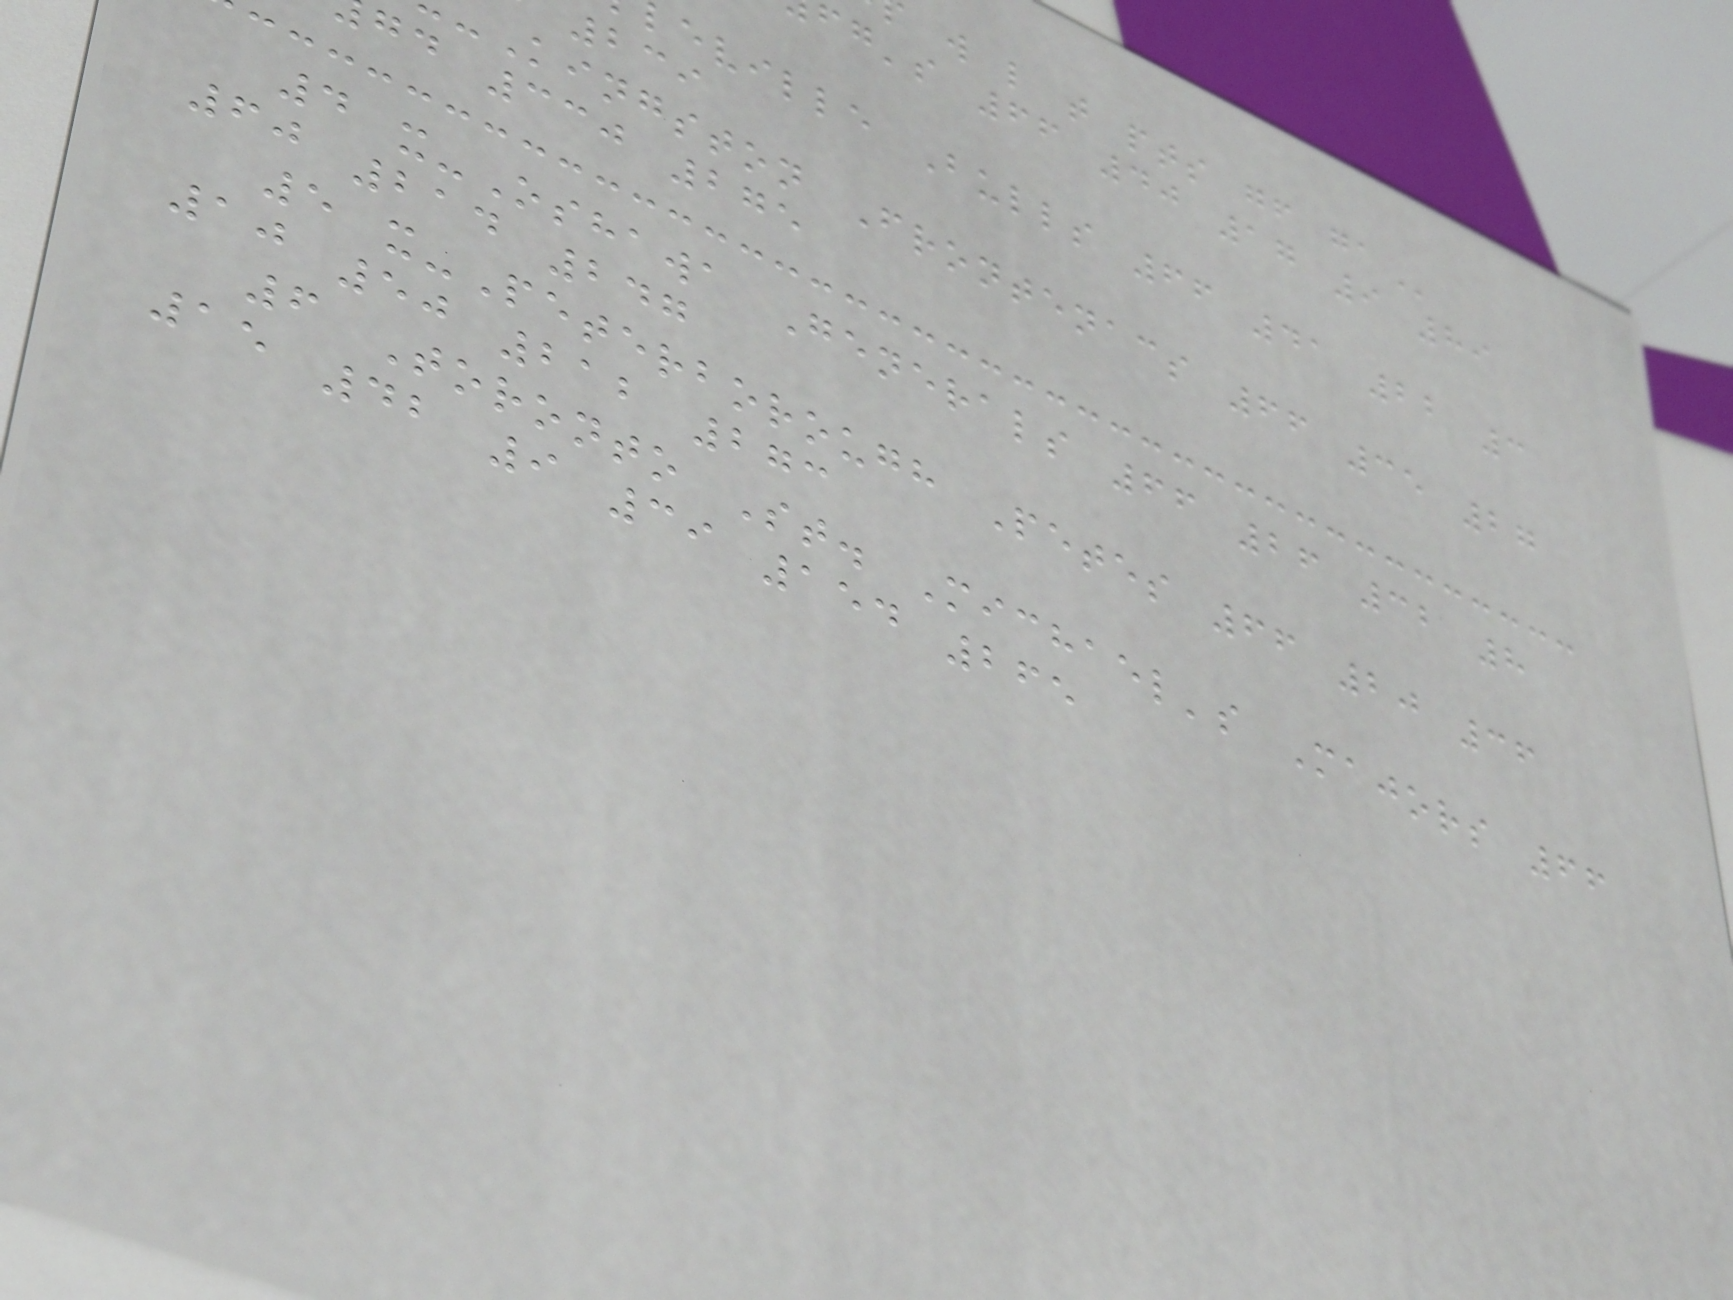w l t pts gf
fg's 66 40 17 9 89
eville Bulls 66 41 22 3
239
Kingston Frontenacs 66 35 27
gd 330 275
4 x-Oshawa Generals 66 26 32 8
60 214 247
5 x-Peterborough Petes 66 20 36
10 50 212 273
6 Toronto St. Michael's Majors 66
15 42 9 39 154 265
